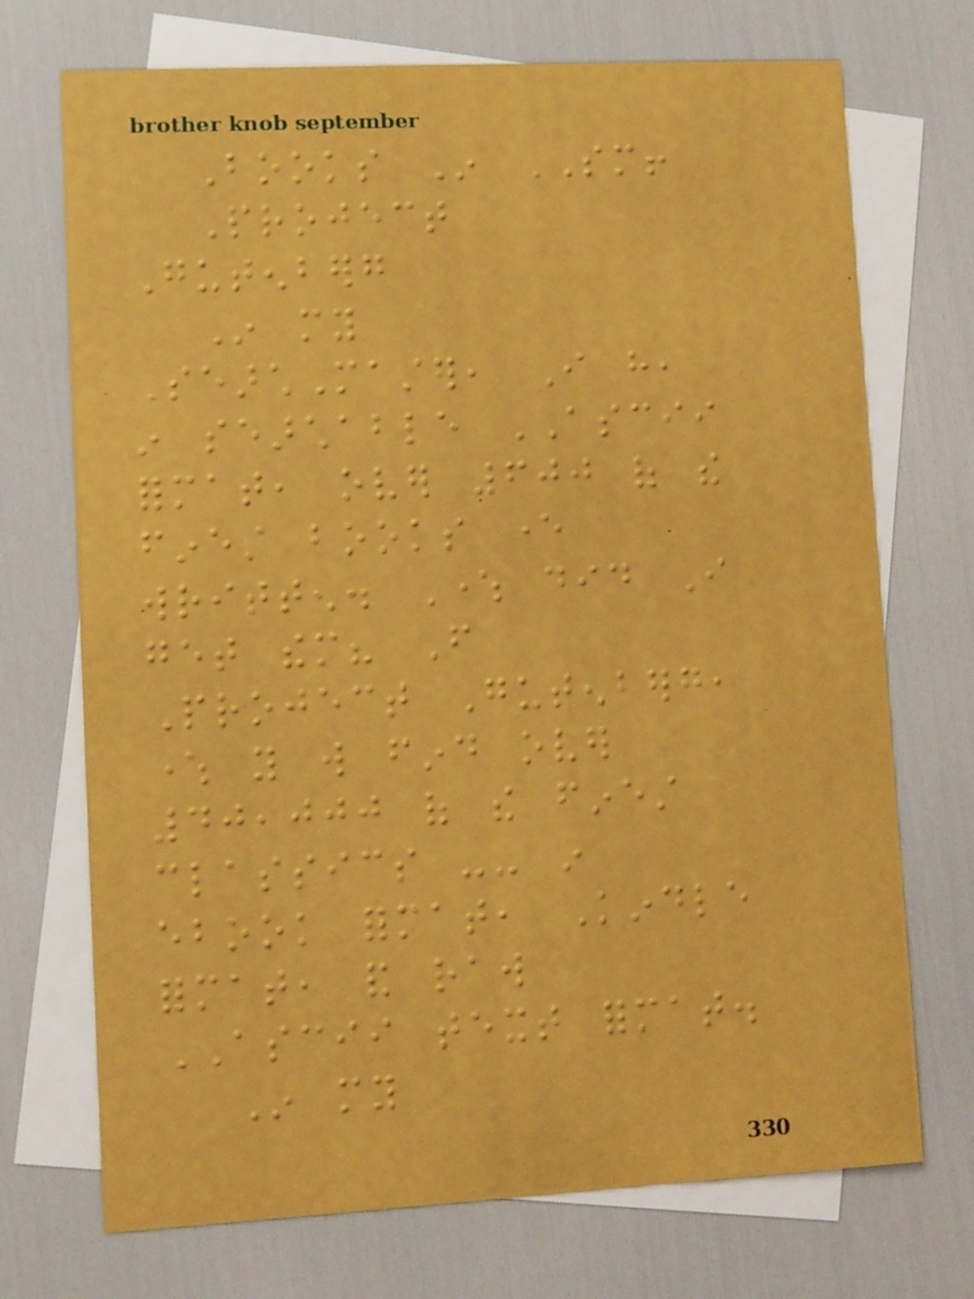Books In SM!
Project
Gutenberg
In my
SearchMaster, I have,
in searchable ASCII
format, over 600 of the
finest books ever
written. Where did I
get them? From
Project Gutenberg,
where you will find over
40,000 of the finest
classics -- in
ebook format, Kindle
format, and raw
ASCII text format.
In my
